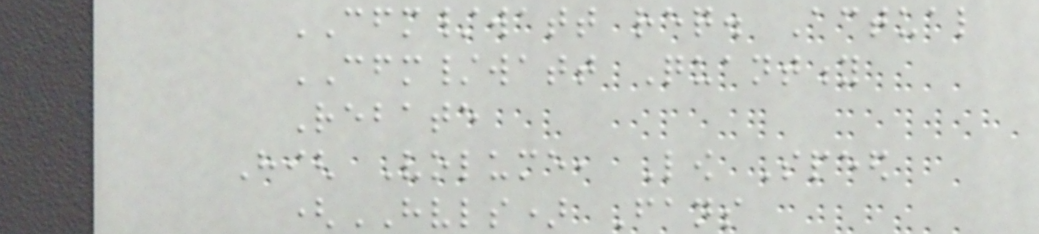CFM/watt req. Actual
CFM/watt Quantity
Rebate
High Volume, Low Speed
(HVLS) Fans
